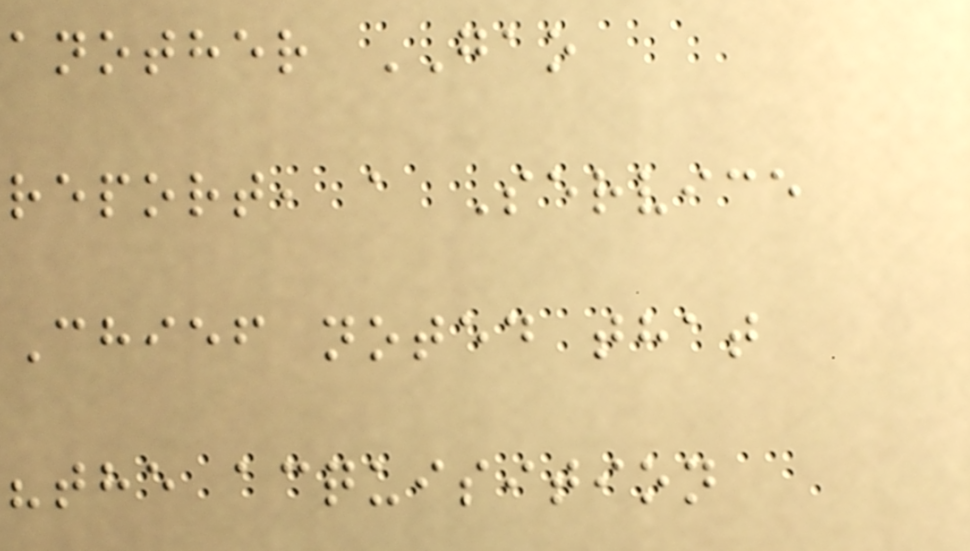another GAO
report, a Service
Chief noted that
"the acquisition
